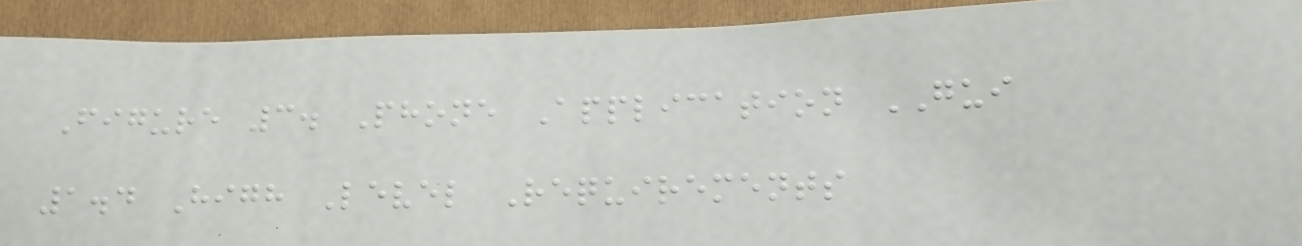Figure 3. Phone Application GUI
1.4 High Level Requirements
